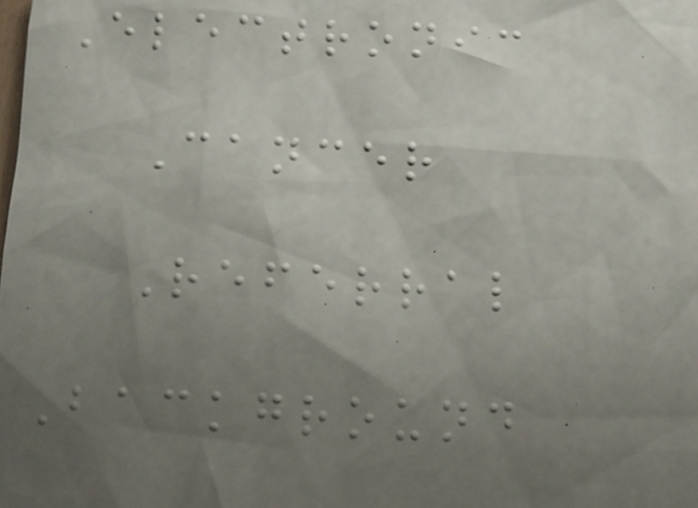Electronic
Cancer
Referral
Background
